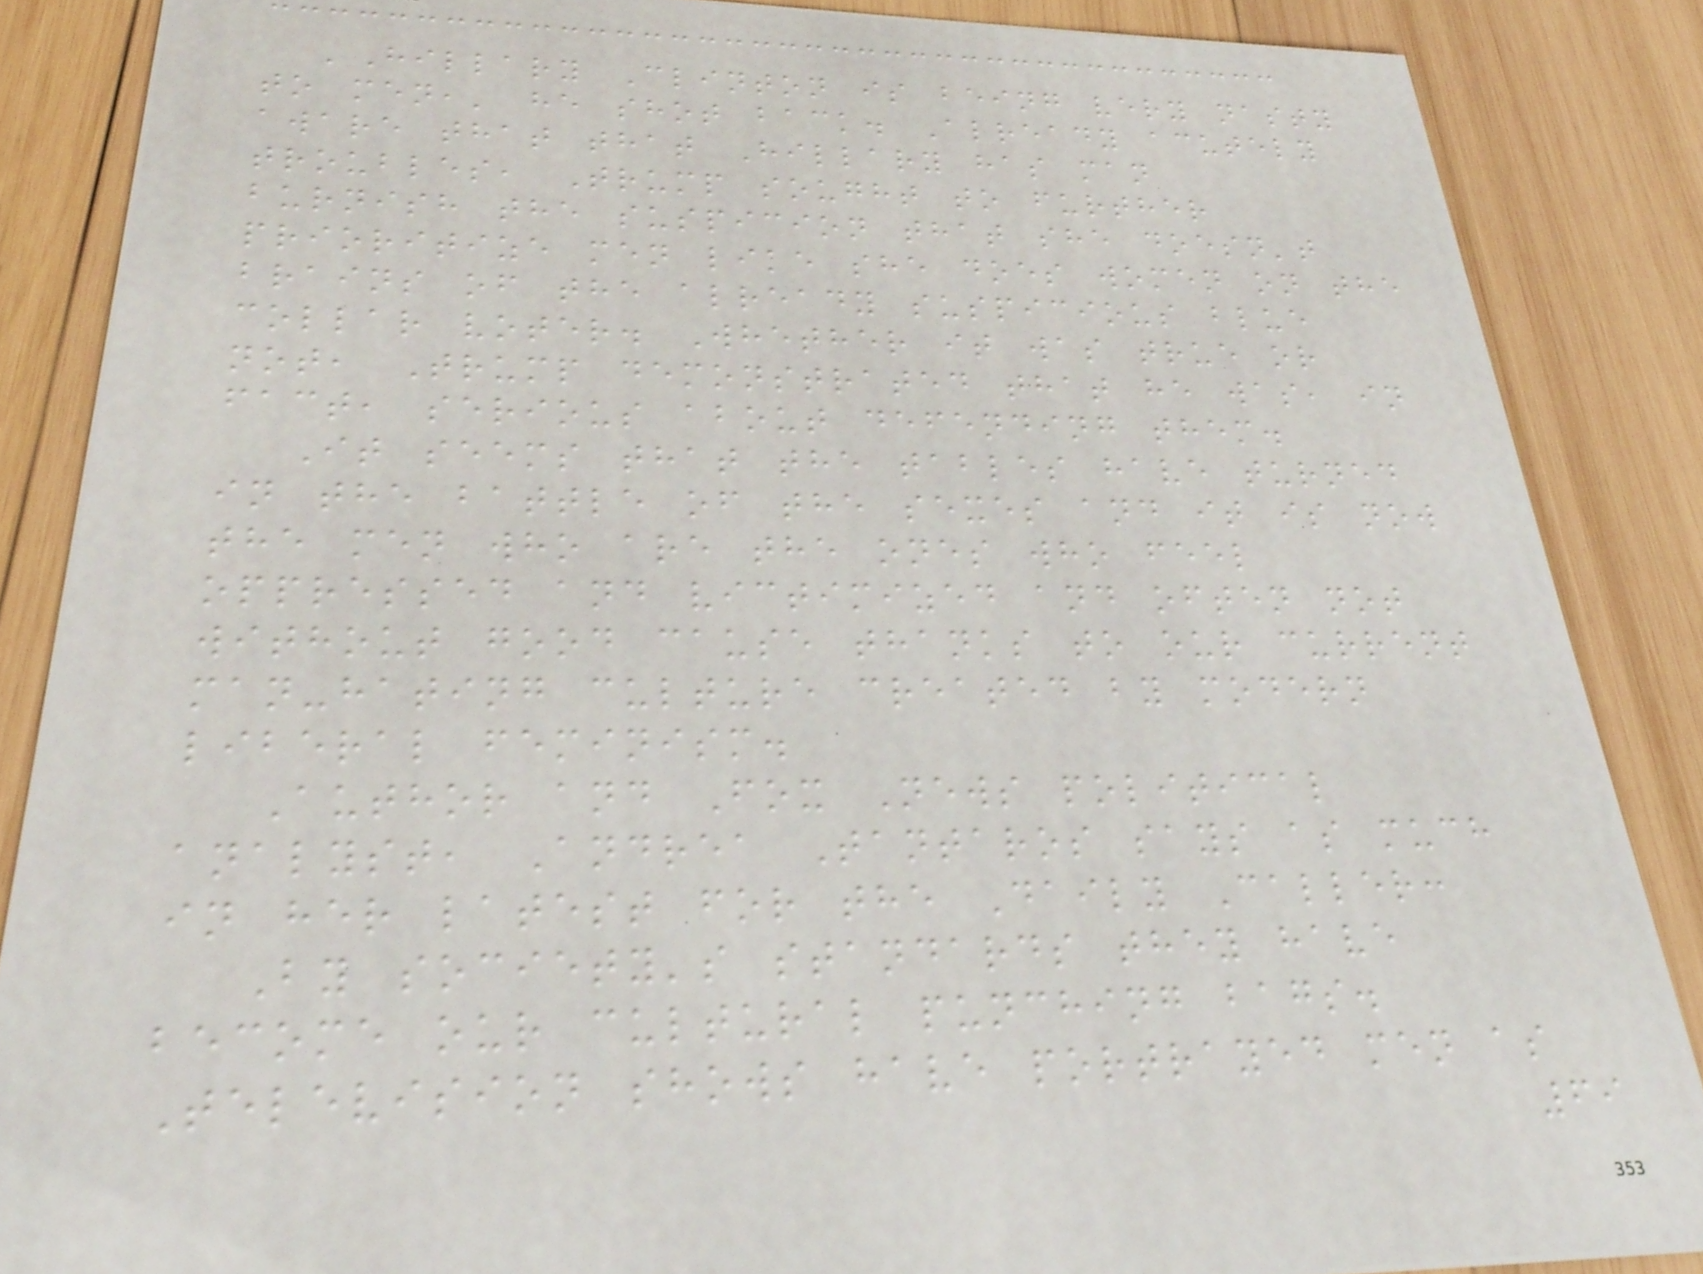'Hillary Clinton is being very nasty
to men,' he shot back. Already acutely
aware that that Hillary has man
troubles, Trump sought to further
burnish the suspicion that she doesn't
prioritize men like she does women on the
brains of the already suspicious blue
collar voter. Whether it was true or
not, Trump demonstrated that he was, in
fact, serious about defending them.
It seems that the tables have turned
in the battle of the sexes and it is now
the men who are the ones who feel
oppressed and victimized and often not
without good cause thanks to our current
man-hating culture created by modern
liberal feminism.
Author and Fox News political
analyst, Andrea Tantaros says as much
in her latest for the Daily Caller:
By society's standards they have
become our cultural punching bags.
Television shows have portrayed men as
69
